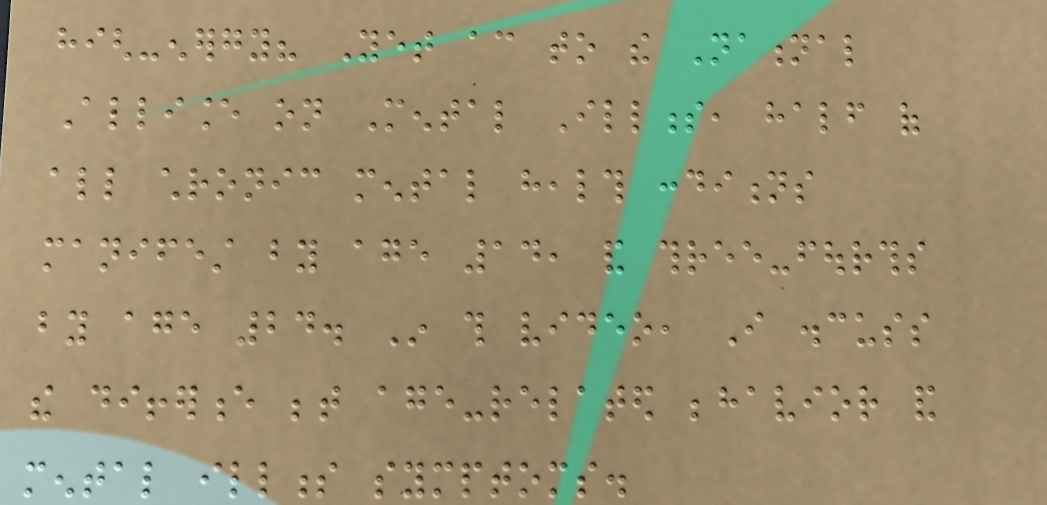high-energy? Yet according to the National
Alliance on Mental Illness, half of
all chronic mental health conditions
manifest by age 14, and three-fourths
by age 24. In this video, I discuss
the difference between age-related behavior and
mental illness symptoms.
